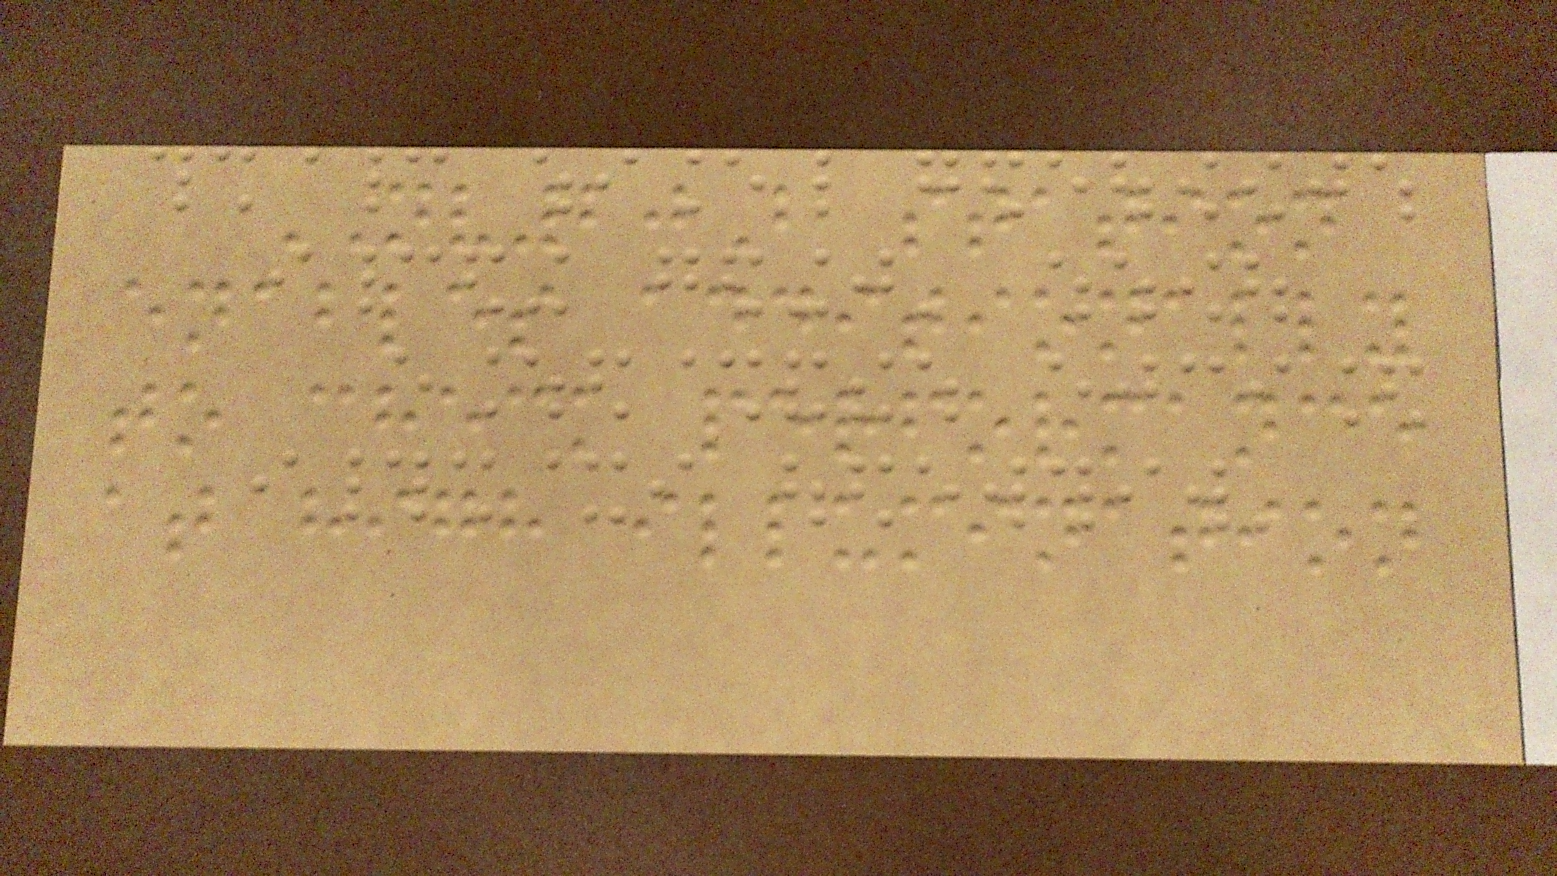NV20B station
enables additionally
to check performance
at high illumination
